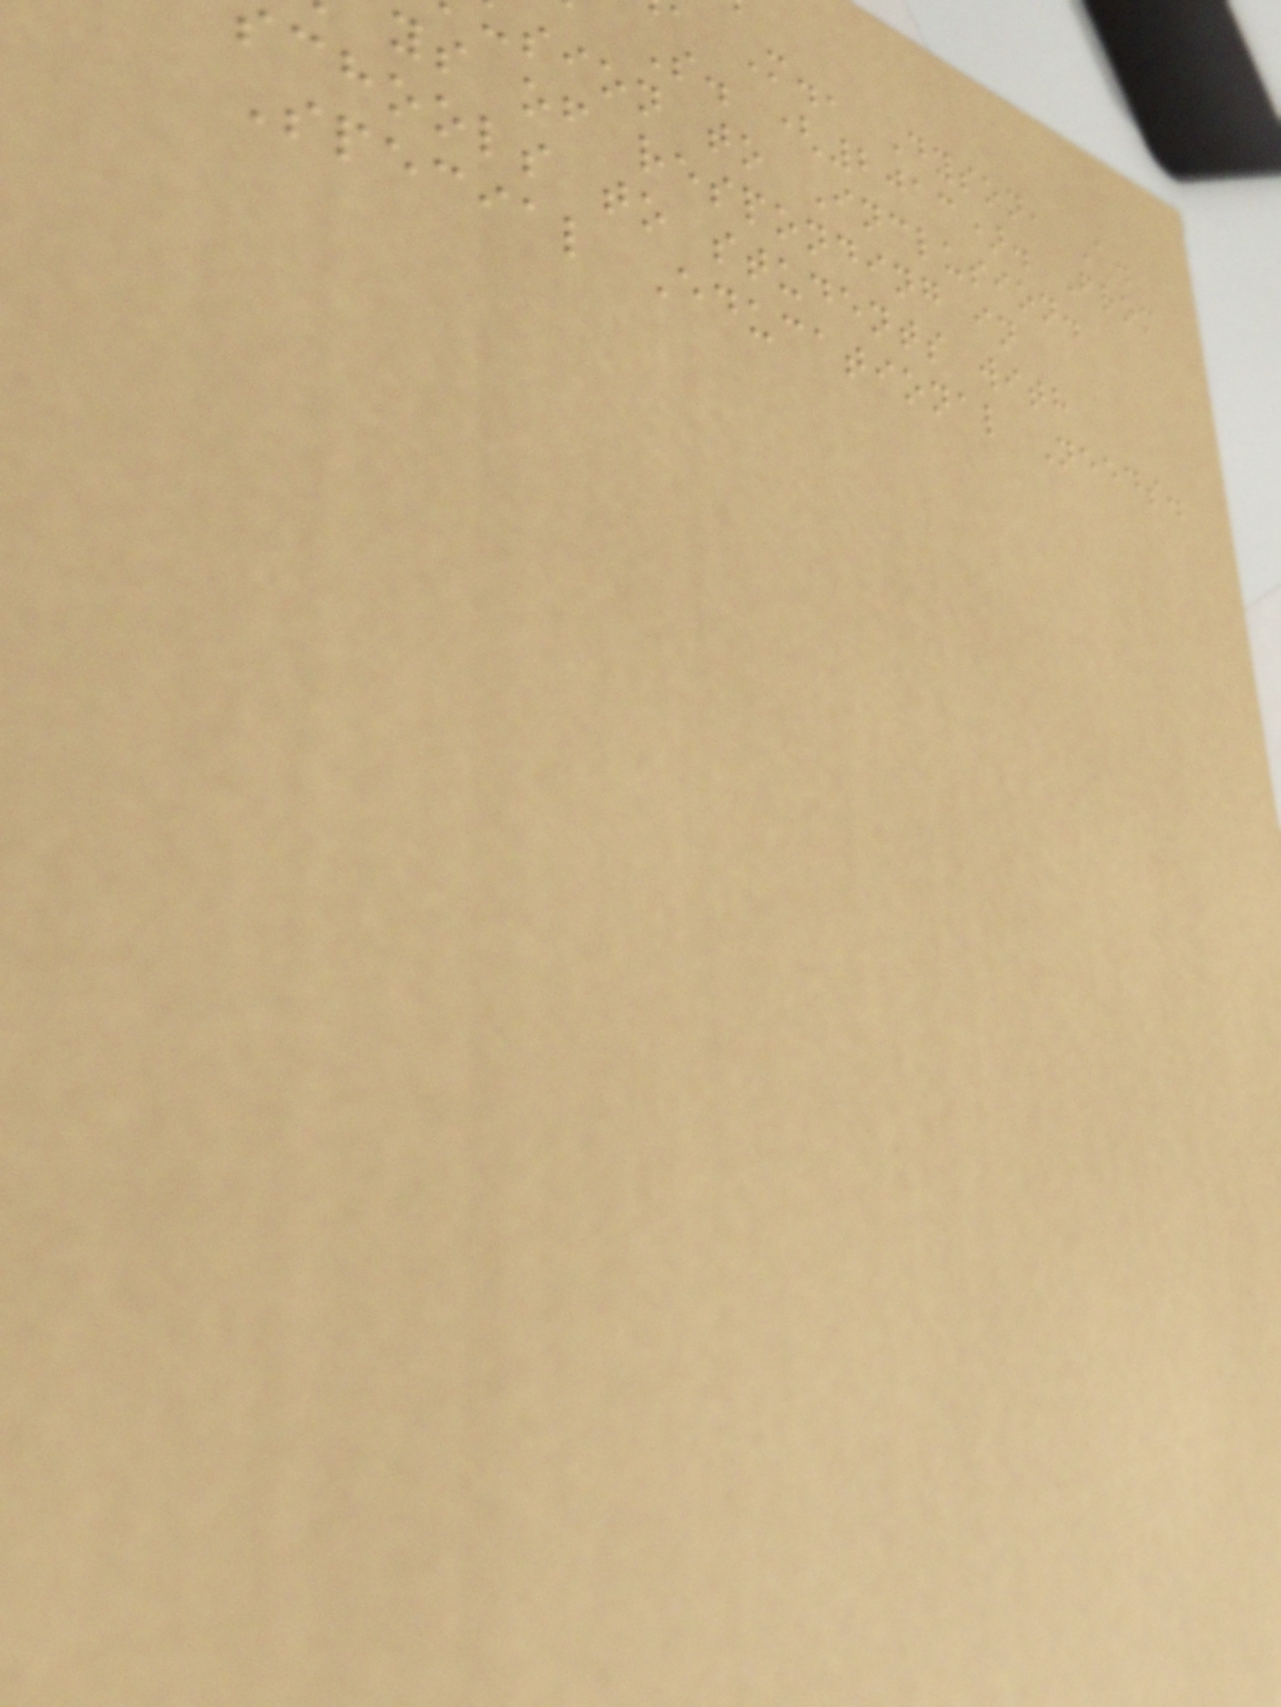M., Dyson, A.
S. (2013). From
sion to Inclusion.
ys of responding in
chools to students with
Special Educational Needs.
